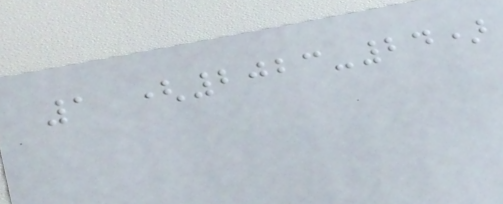1 (2023-24)
